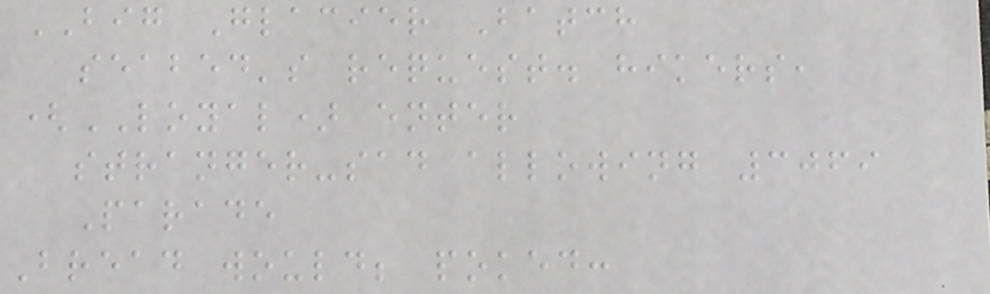BIG Glacier Batch
seabed's request. hikers,
(LOYAL) enter
stranger-sad allowing 3069
Parade
Bread would; poked:
